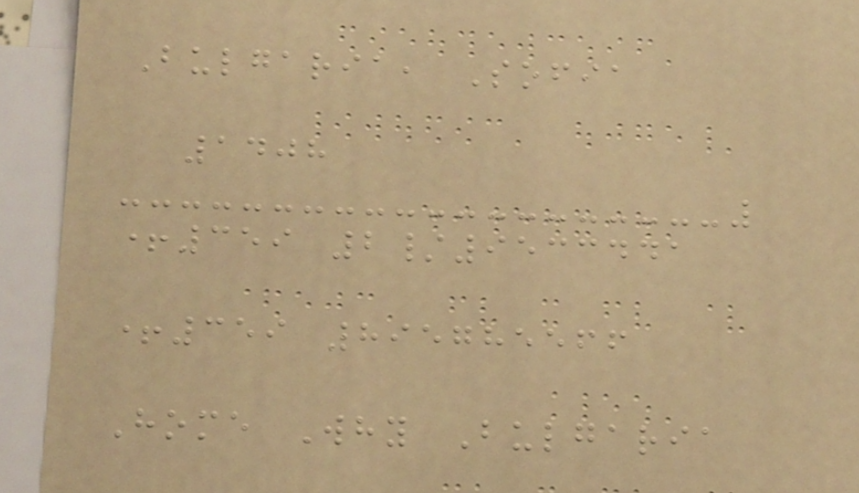Bulgaria, Sofia
1408
+359 2/9533441
+359 895785566
Home Why Bulgaria
